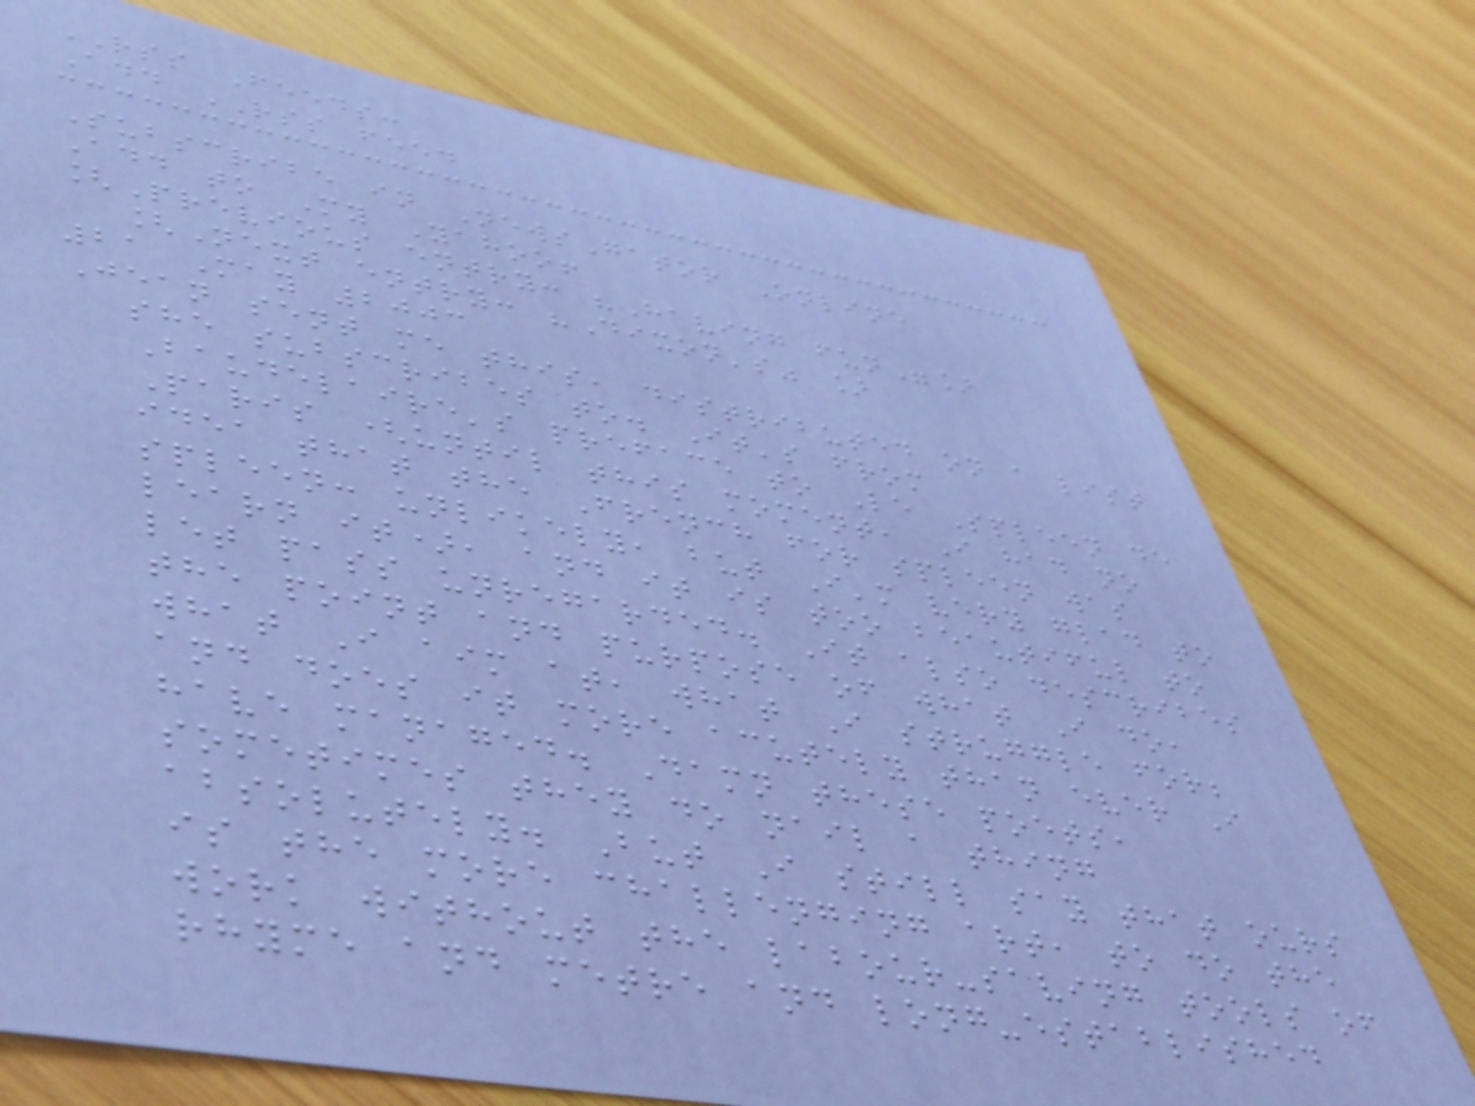RSS Feeds:
Add RSS feed
Subscribe in NewsGator Online
Add to My Yahoo!
[Previous entry: "Having fun"]
[Next entry: "Dixon's" ]
21 May 2003
Jean sent me this, distributed on a list
she subscribes to. It's from
Baudelaire's preface to Le Spleen de
Paris (until this moment, I had no
idea that the French for spleen was
spleen: unlikely, but I'm very glad to
learn it), and it is too beautiful to
let pass unregarded. It also describes
the point and purpose of what I do,
what I aim at, what I struggle for;
and does it more acutely than ever I
have managed. Damn these poets,
sometimes they do nail a thing
absolutely. But I still say that ours
is the more challenging art, to do the
work without the labour-saving tools of
rhyme and metre and long-established
